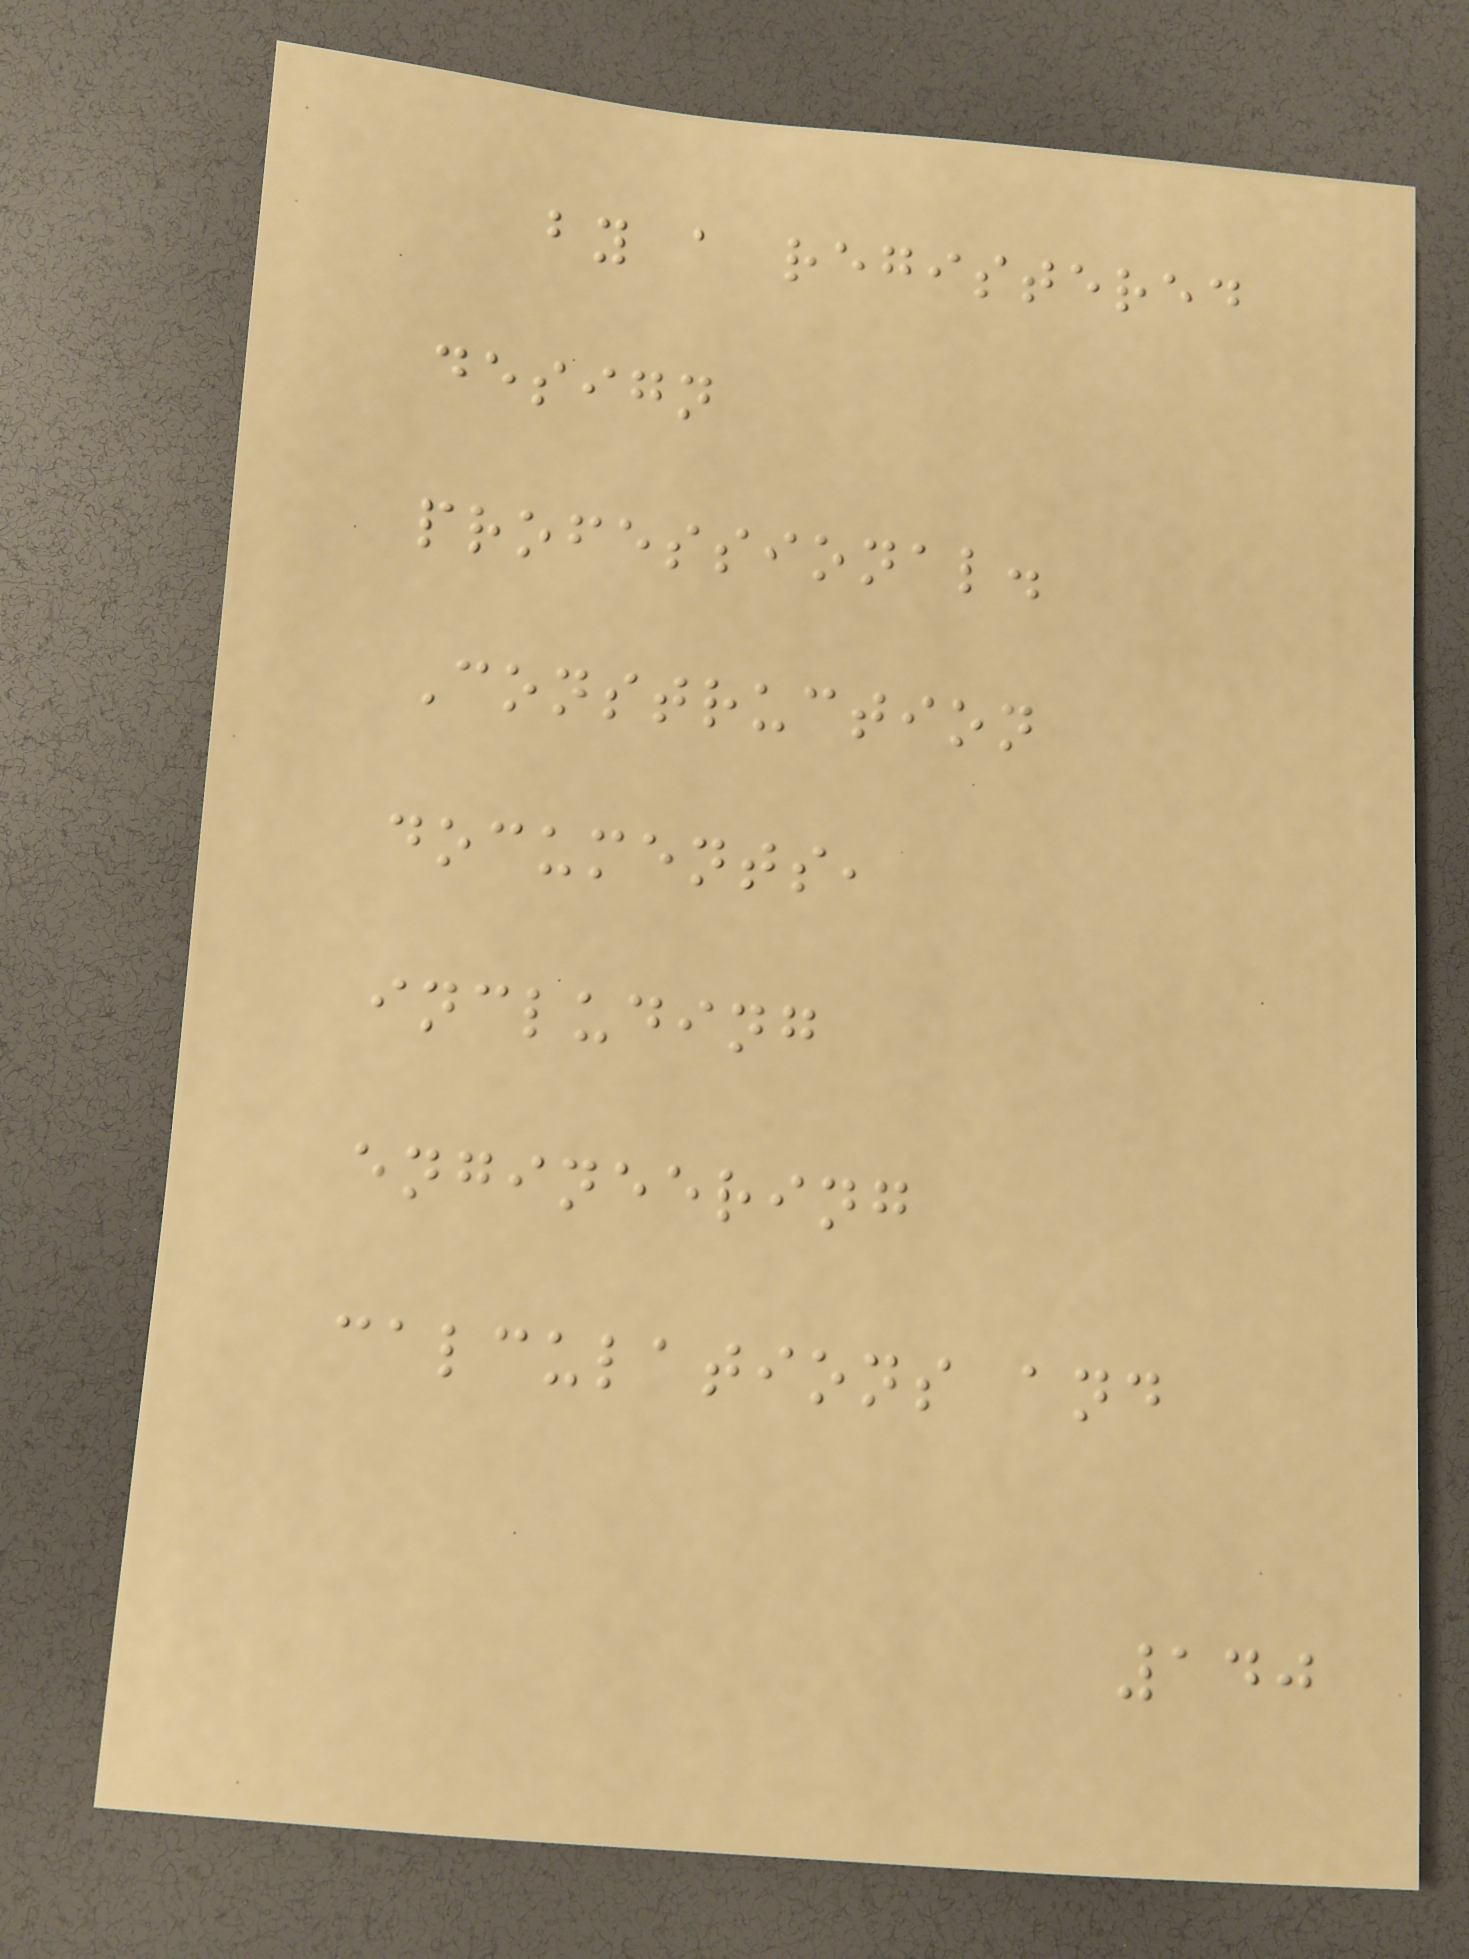by a registered
design
professional.
Construction
documents,
including
engineering
calculations and
140
